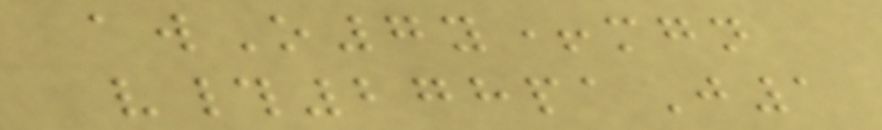awO7y+mgn
v#278paJ1
